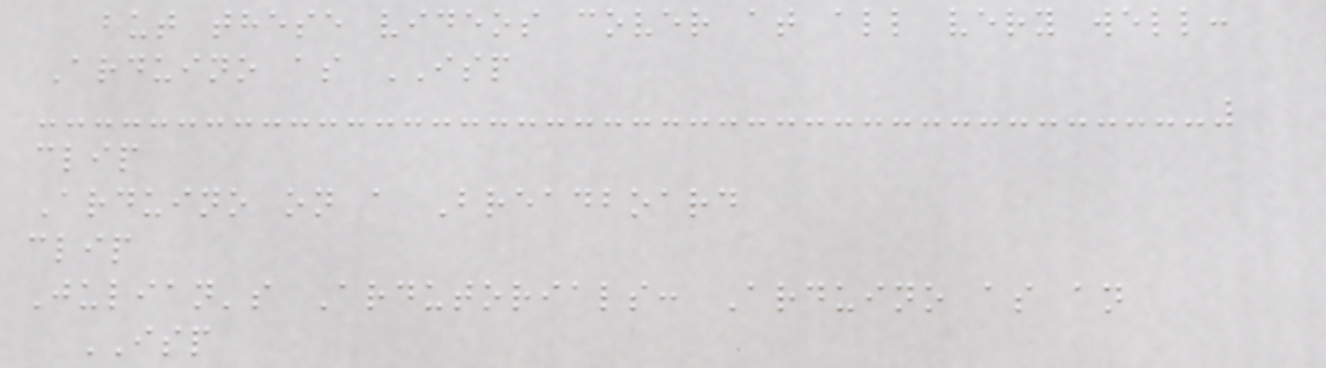but these videos cover at all very well:
Arduino as ISP
clip
Arduino on a Breadboard
clip
Julian's Ardutorials: Arduino as an
ISP
